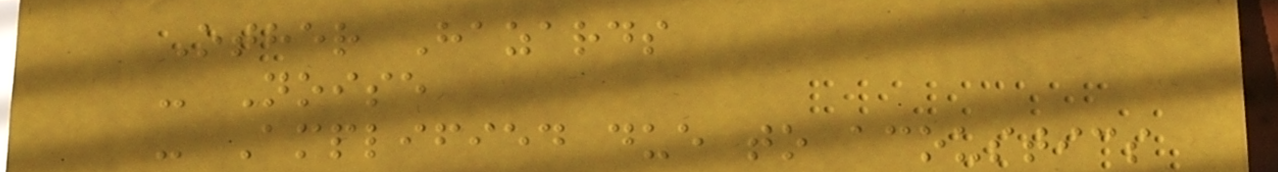Other Hazards
- Noise
- Amplified due to acoustics
